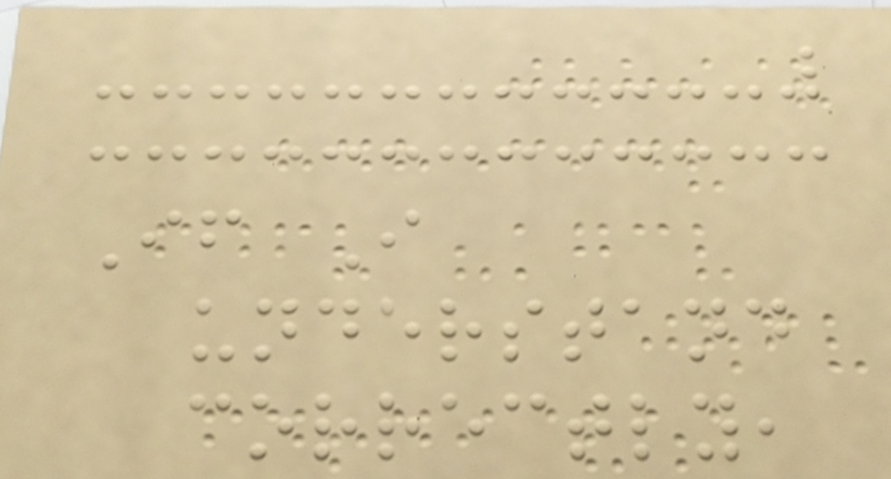If I
understand
correctly,
